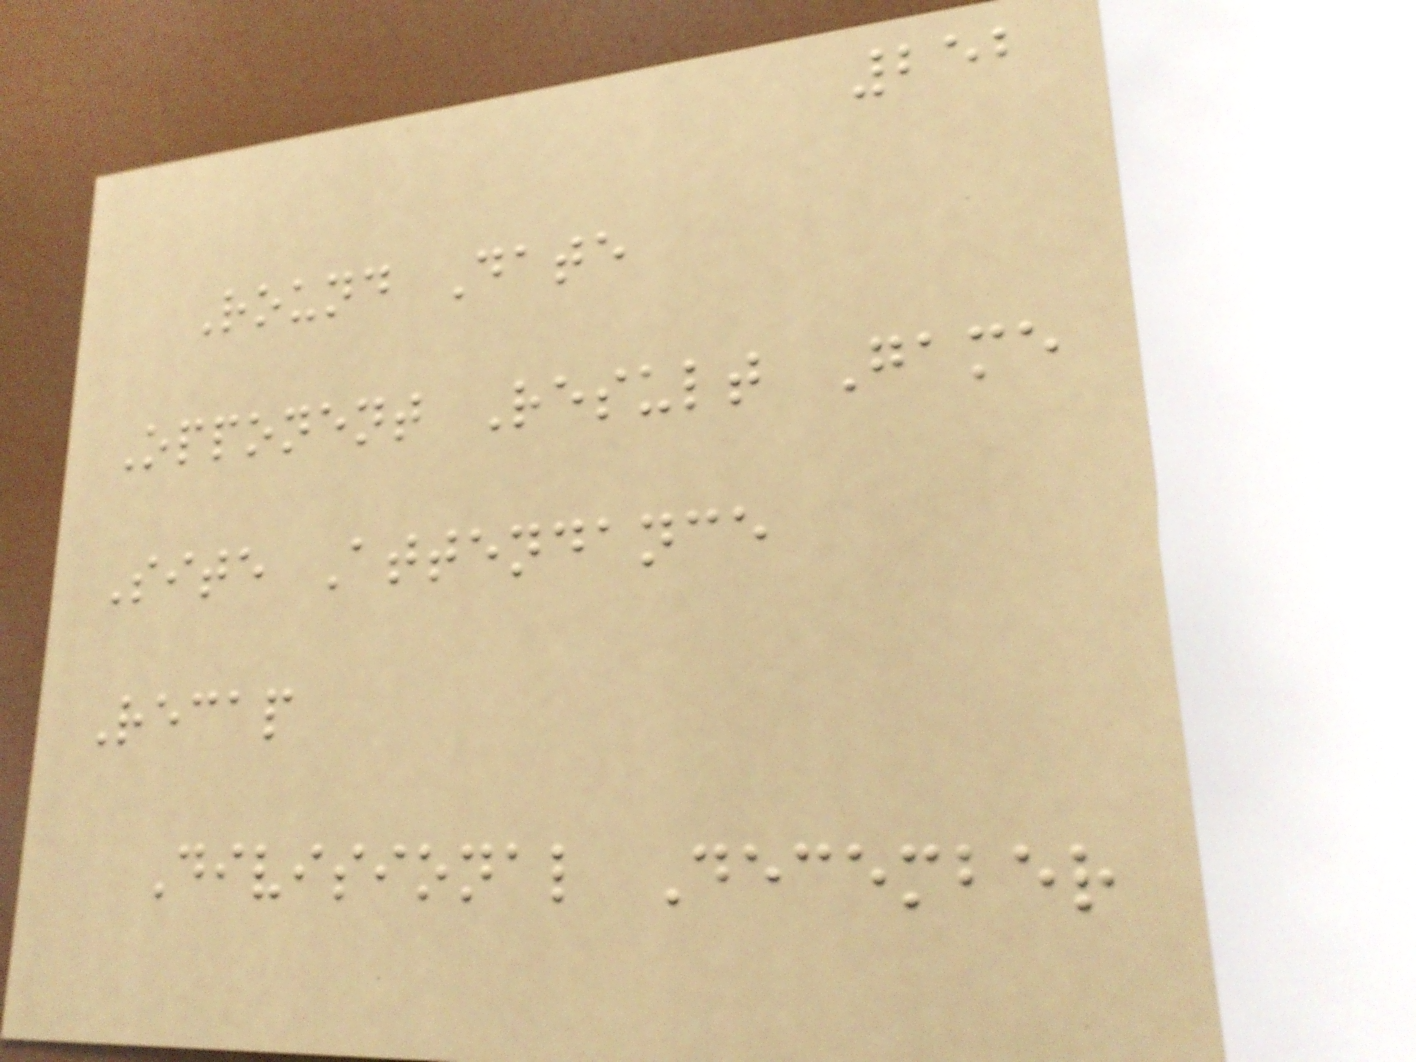252
Round Date
Opponent Result Game
Site Attendance
Recap
Divisional December
